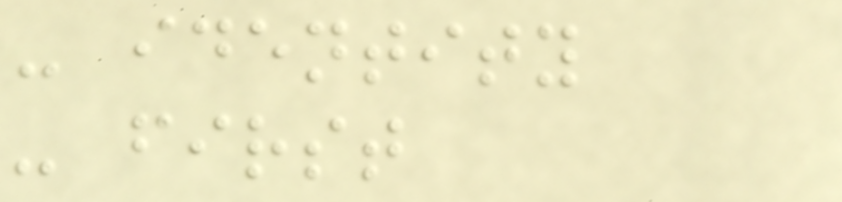- identity
- first
